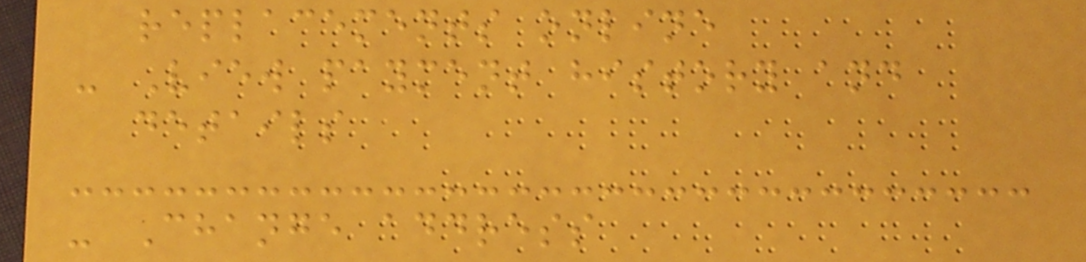replacements online
- View payment history and
details
- Change address
